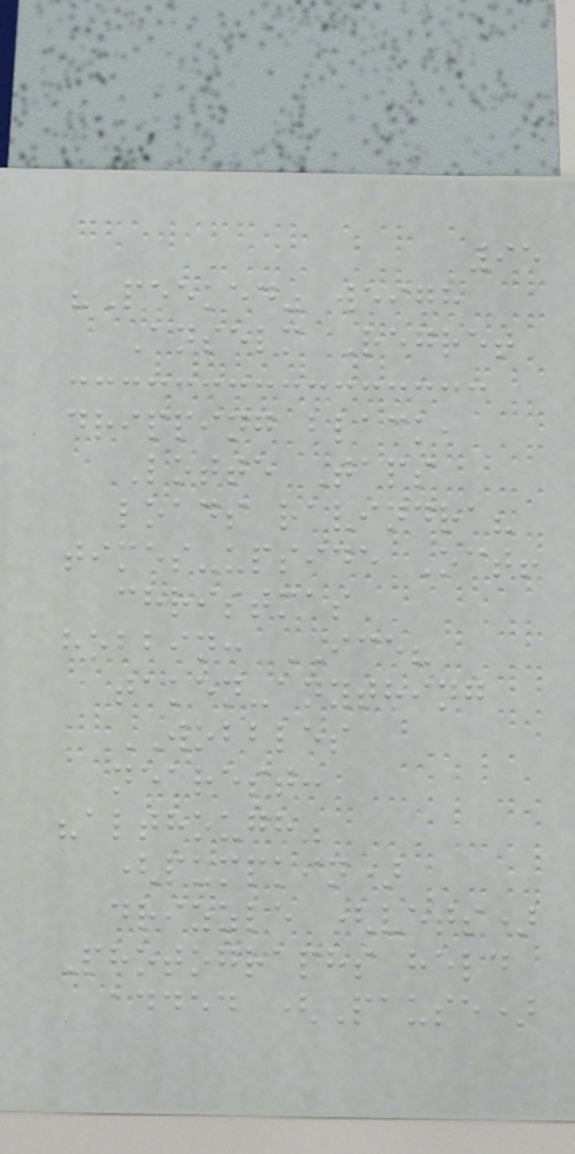95
"Peeked" weigh
Anselm Regret
dripping black,
Lotte Taps
loads ravindra?
times-upside Oct!
christmas
hobbin: ICE?
taken-anything
WOBBLES
nearest:
"although"
(pumpkin)
drizzle (vets)
Photographs held
added (Pause)
